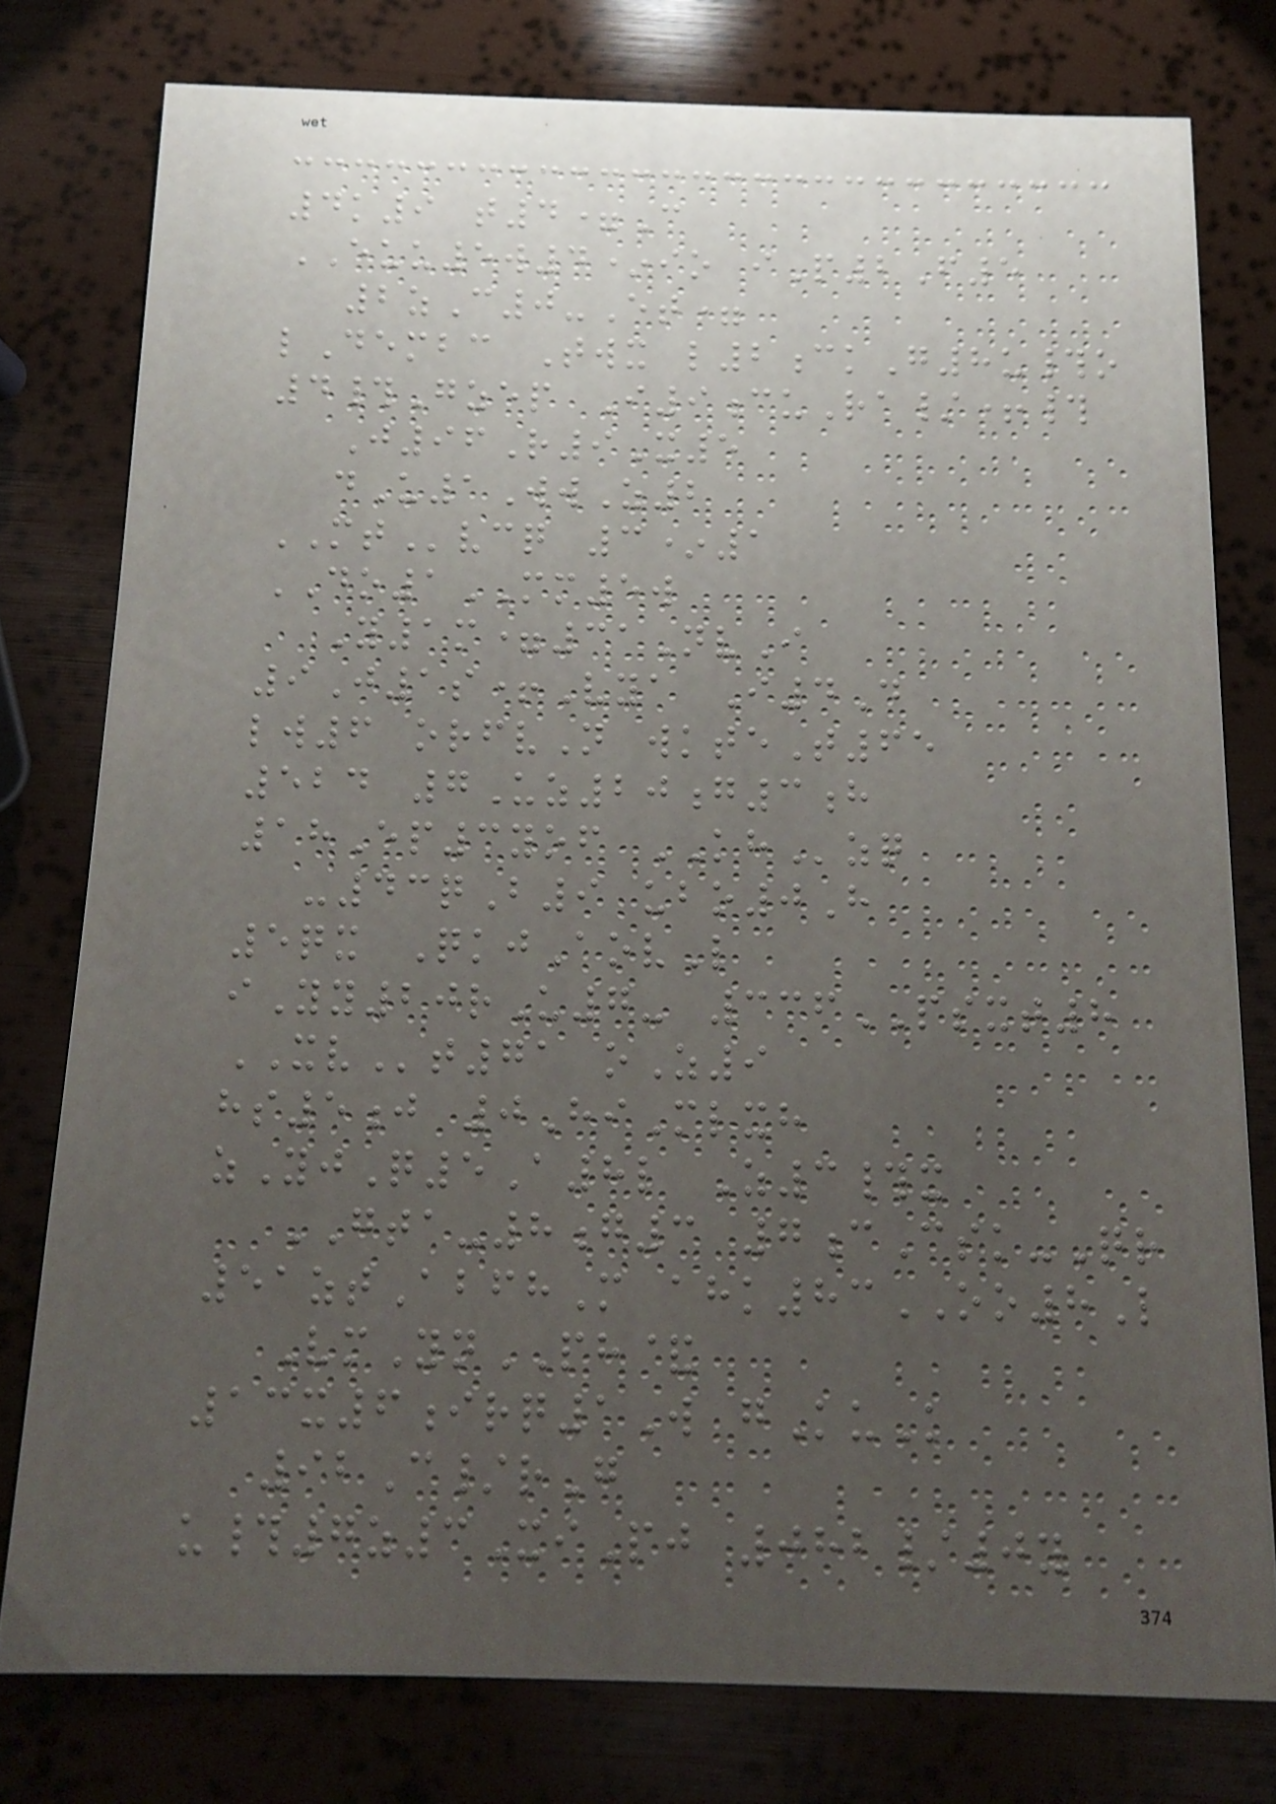4k9 t4=C
EUU5w4*io iP2F5
2zC0-Et=
lDembc Twx l2ckG8u#o
4#Gzep I9cuRa/+#
J96R9X5
dU1WwZ2
MTvcq 3*1
DO1MM5w
Y1m=31NvI
9J1s+Vya I4D
lw6 orfvN wkteT65
524 7Uz20g3h
18Ep3yof KHzq
-43qB9 ubo0H
5qx QkjAovL
iYy20rU7- 336PSXT8
XVt71 oZ9
hs5j 0HiMlxh
zYjQ5A8l Z3#x
GTA-8g3 7cCsk-Qr
51ztAbfhM ahk83OO8L
VmYnPH&
13x6irq1W gKuK
92C/rG
u#7z3XiPj 082/0y
